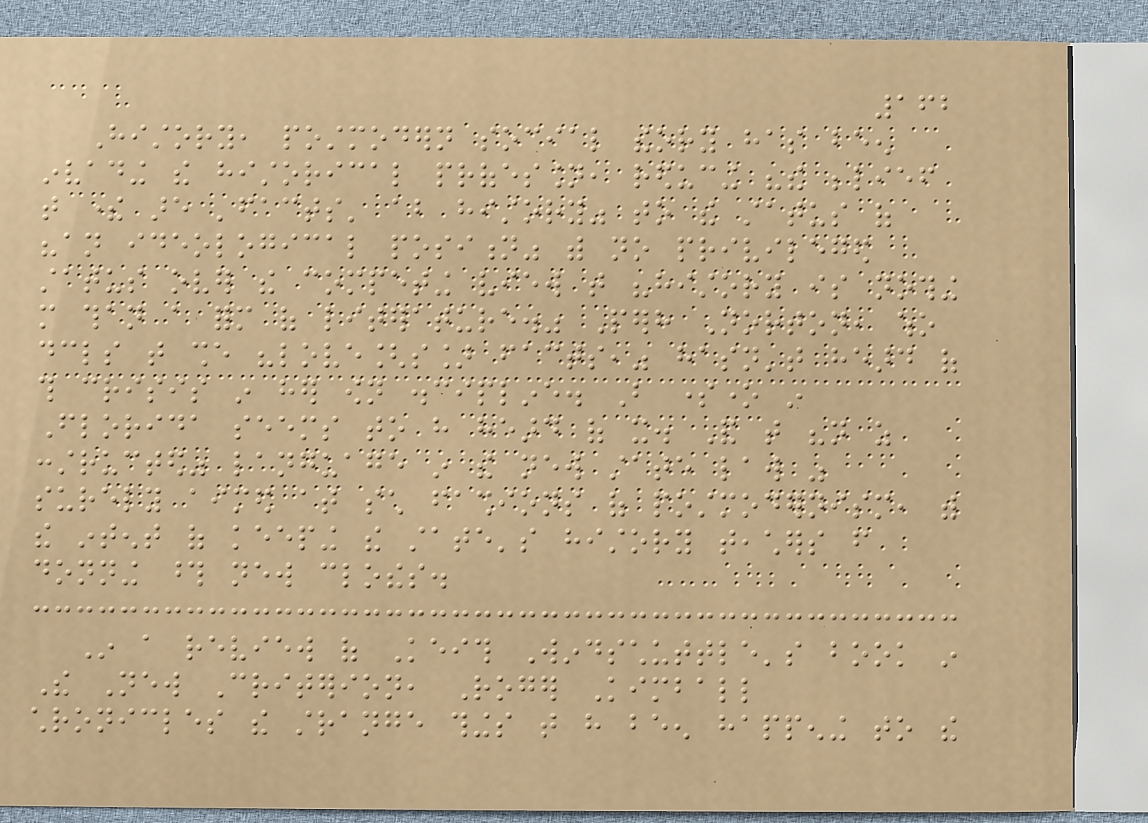162
History, postmodern social theory has been
invading the historical profession, reducing "the belief
that there are 'facts' about history" to the status of
"an ideological position" with no privileged
status over the competing view that "history is nothing
more than a form of literature." Perhaps Norton, who
declares that she "love[s] facts," hasn't heard of
this crisis in her own discipline. But someone in
Florida seems to have heard of it. And that "not as
constructed" language in the new state law was
surely aimed at such fashions of postmodernism, with
the intent of keeping the state's history teachers from
donning those new clothes.
In a review of Keith Windschuttle's book in
The New Criterion, Roger Kimball
chronicles the strange things that have been happening to the
